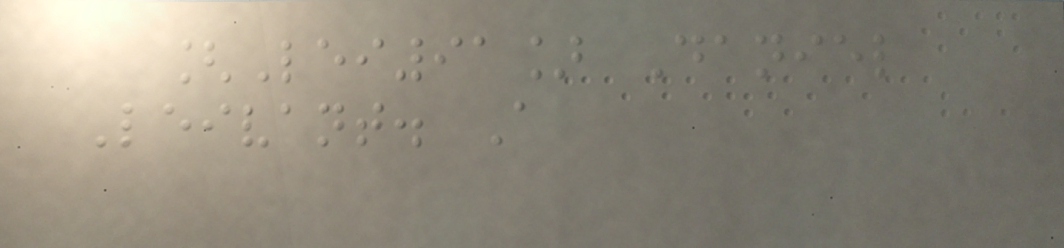[Lei91] Daniel
Leivant. A
